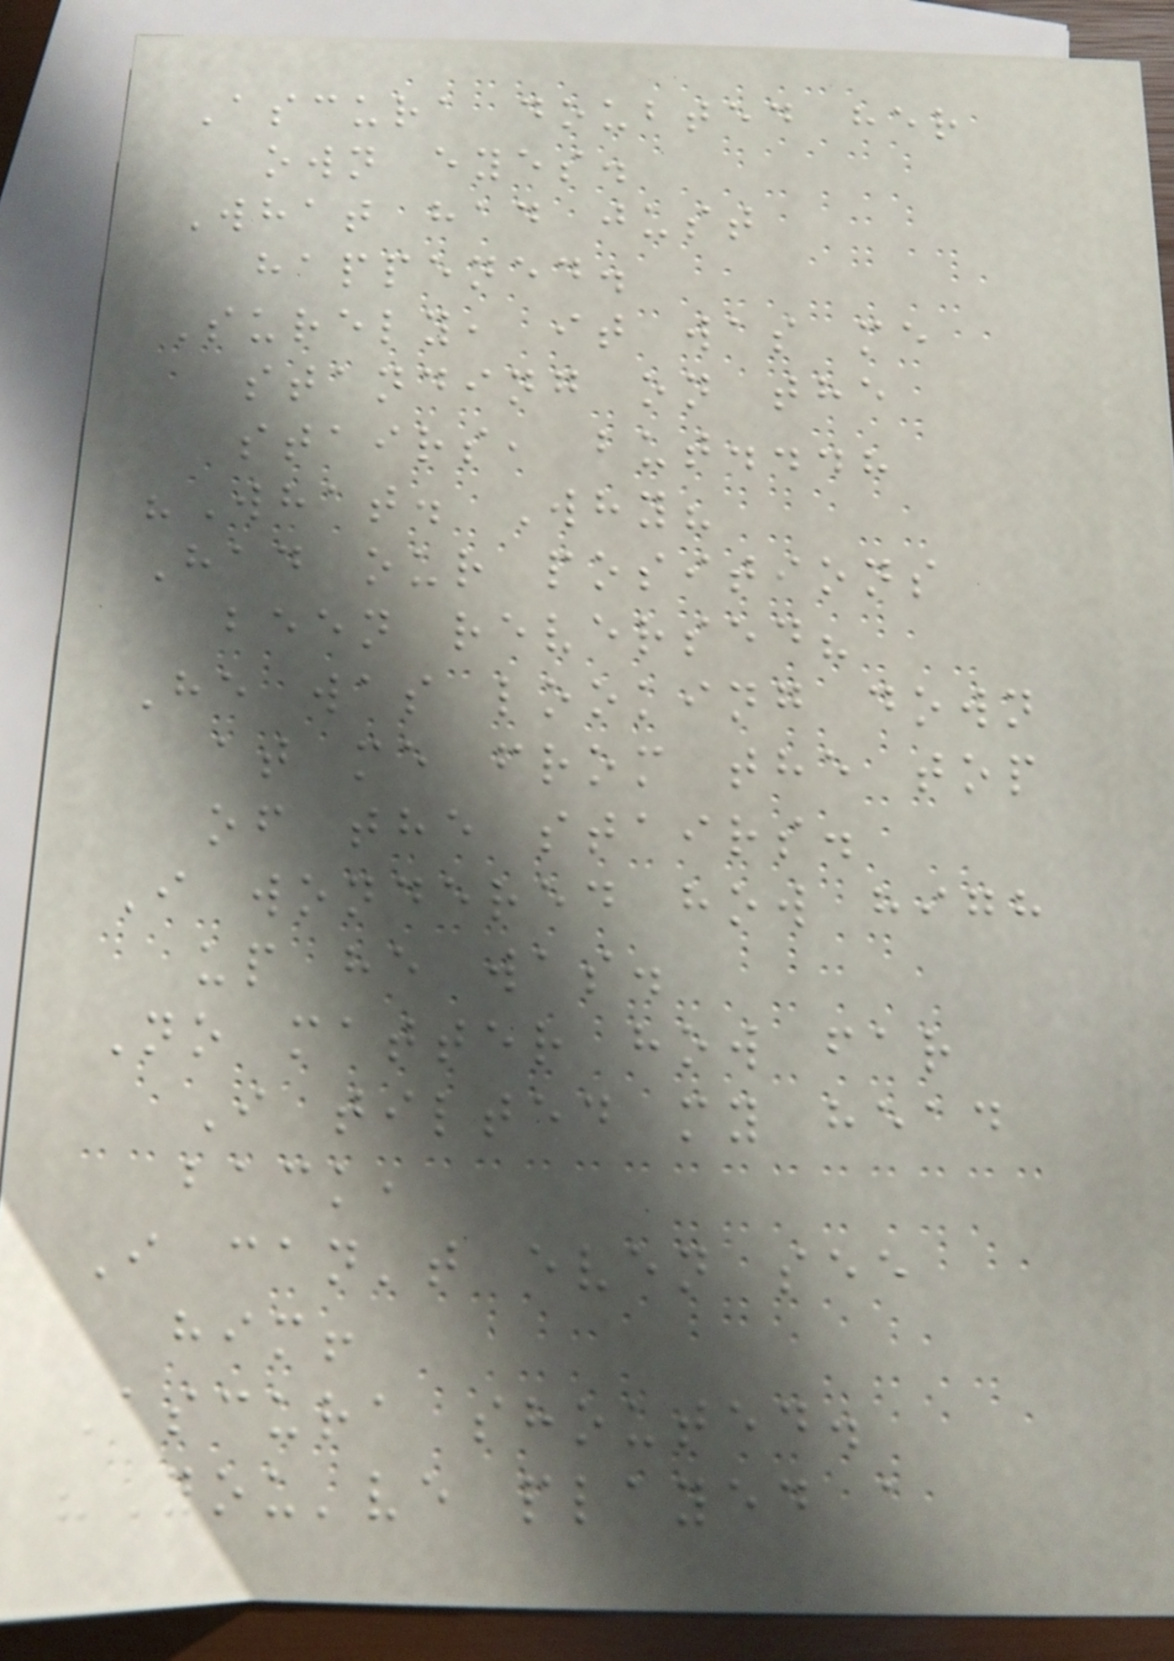Ascura doubted her
own eyes.
What had just
happened.
Surely, it was me
standing on the
stairs, but...?
"What. Why?
Had our positions
been reversed?
He was looking down
at me from the top
of the stairs.
I wondered how high
up he was.
No matter how far
I tilted my head
back,
I can't even see
him!
Ascura shouted.
"You've played a
